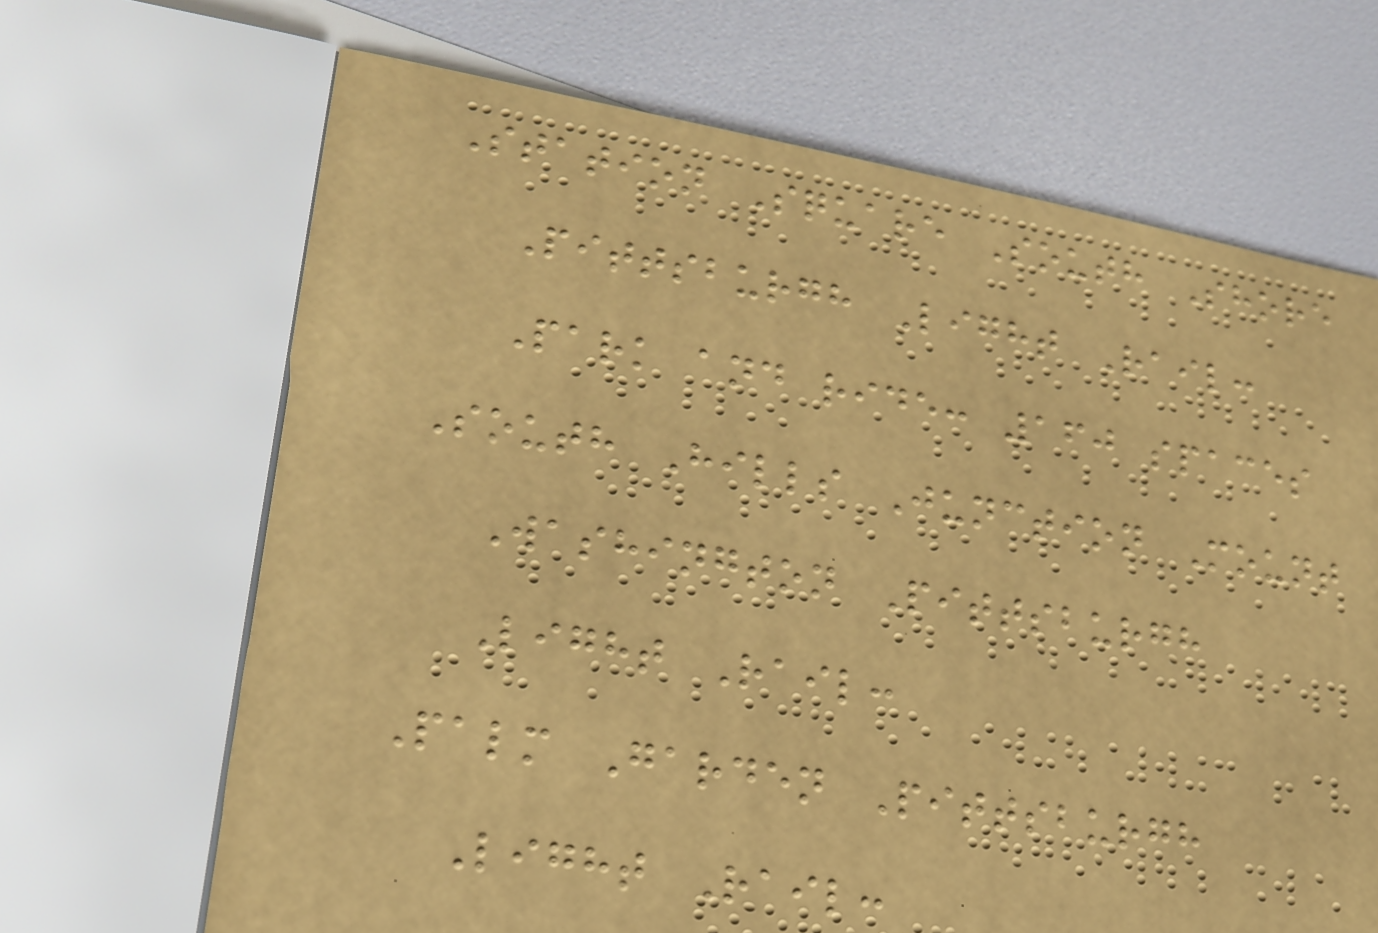Station Square South Shore
Pittsburgh Light Rail:
Park and ride: 160 spaces
South Hills Junction Mount
Washington Pittsburgh
Light Rail:
Palm Garden Pittsburgh
Light Rail:
